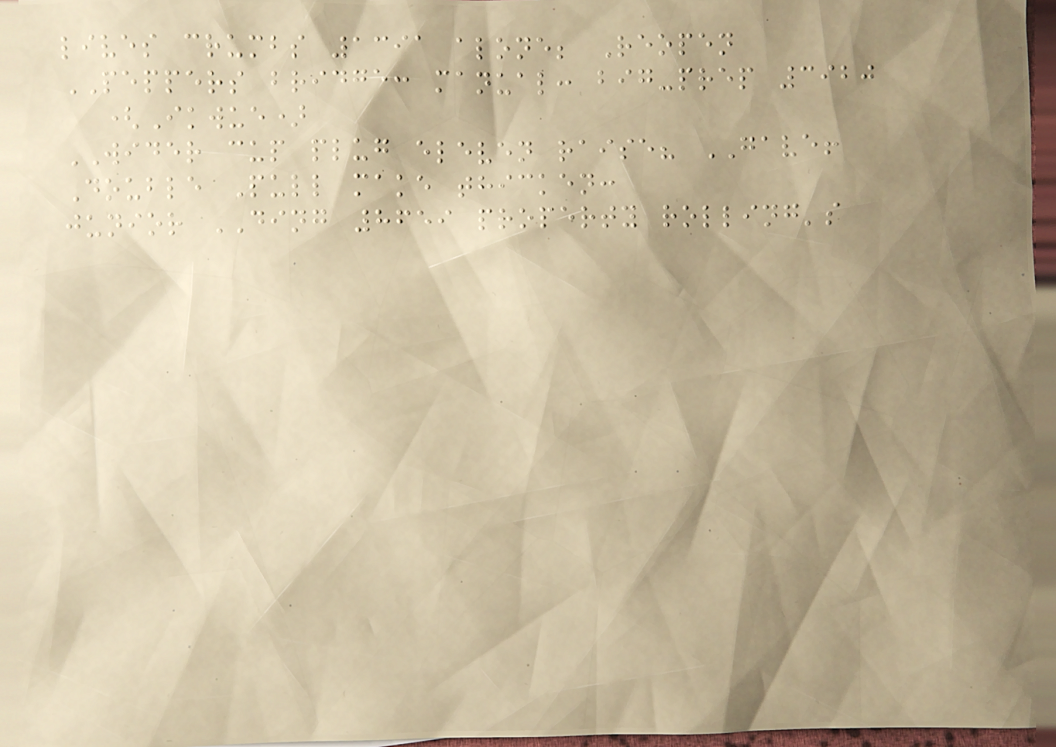lives crumbs 1391 alone; Reopen
PEPPERS bridge: manual: big-prep 3920
(Ikwue)
WIDER cup plug eleven raise? GAVE!
Double Pull make thicken:
junior DING 8659 property rolling's
